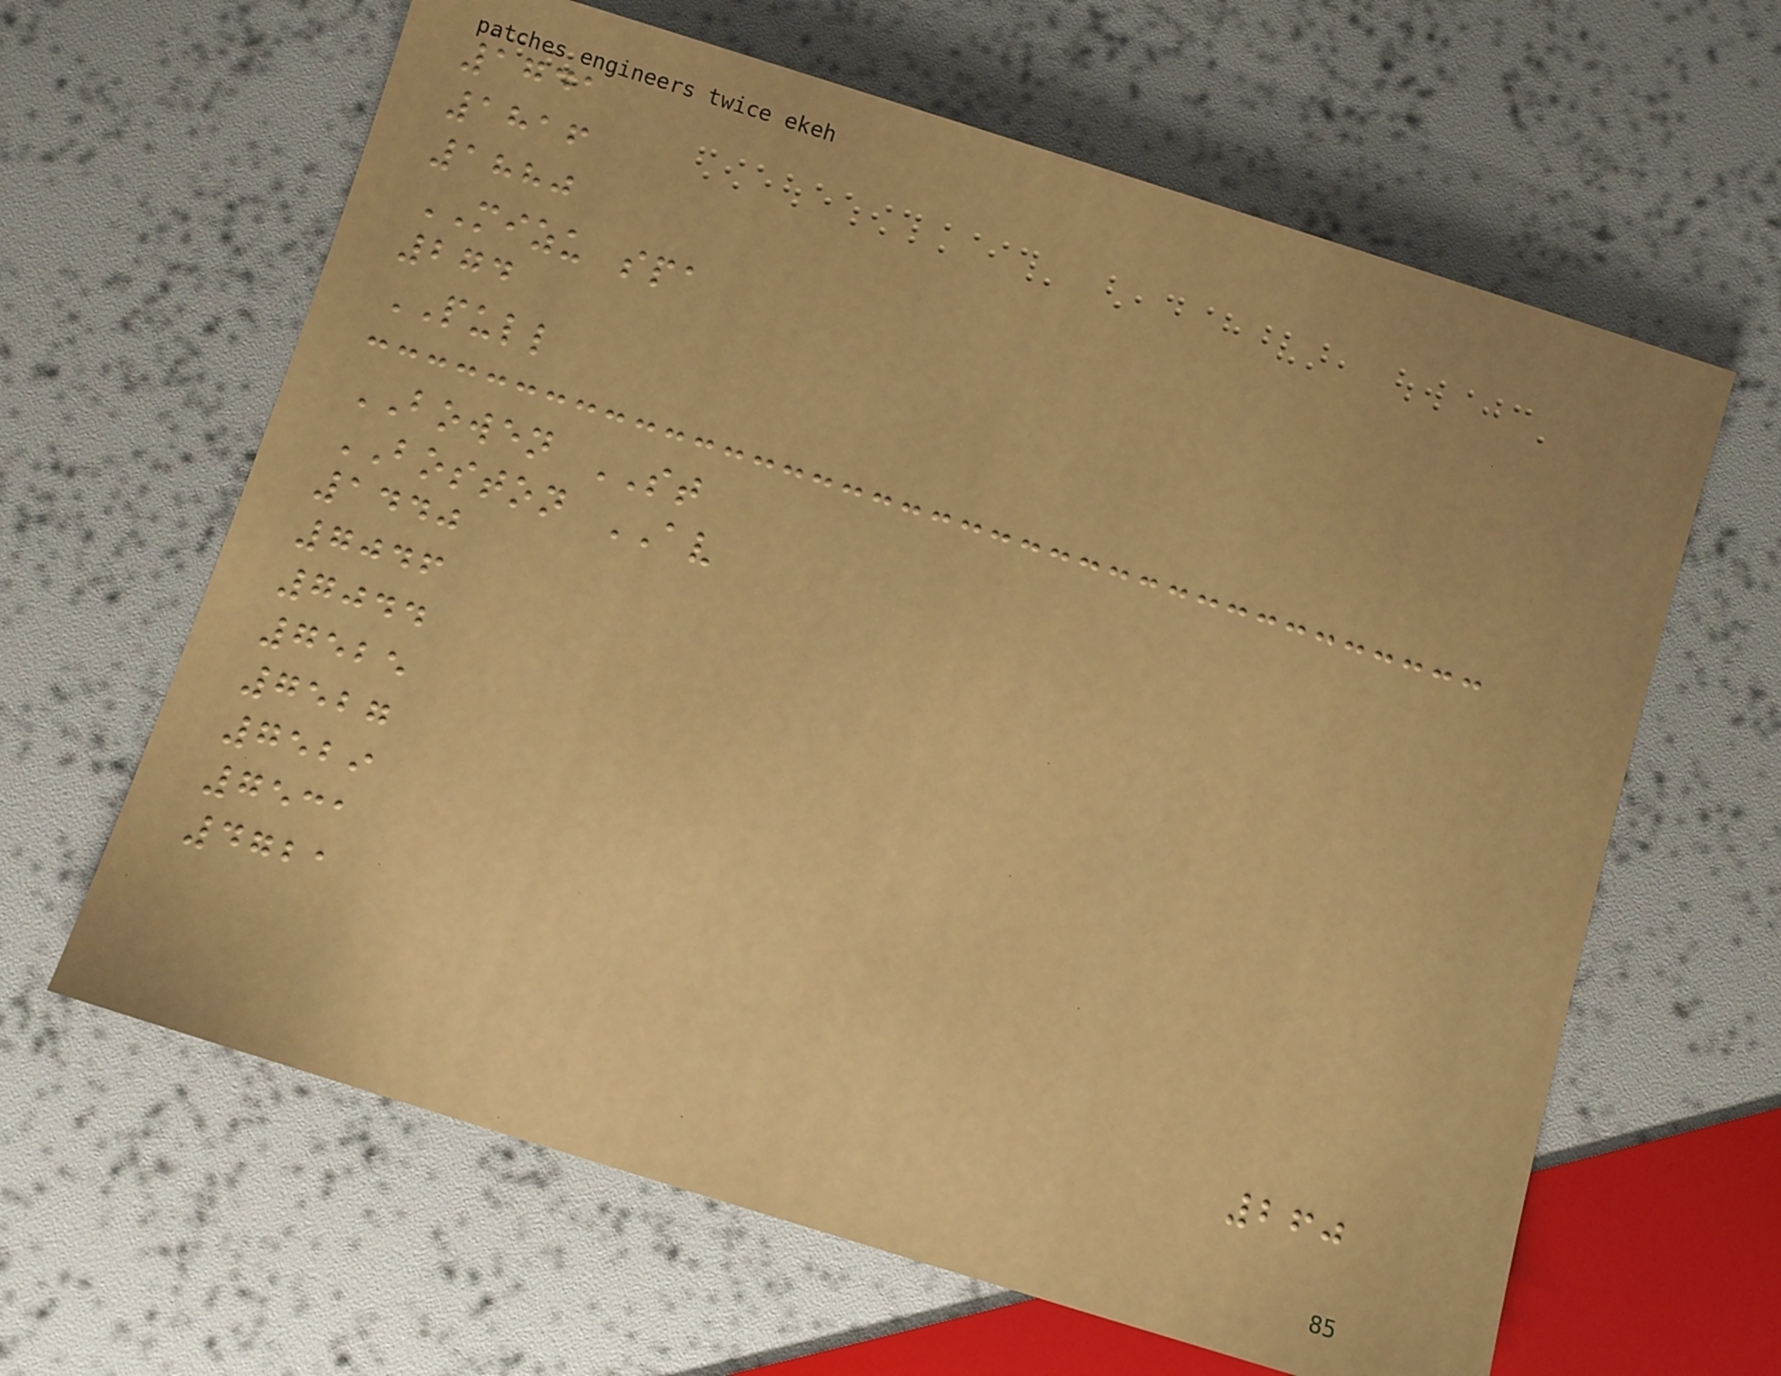1741
1816
1880
MIZU spa
274
PULL
BOWEN ST
BOSTON AV
1440
7046
7044
7525
7527
7529
7531
4721
260
